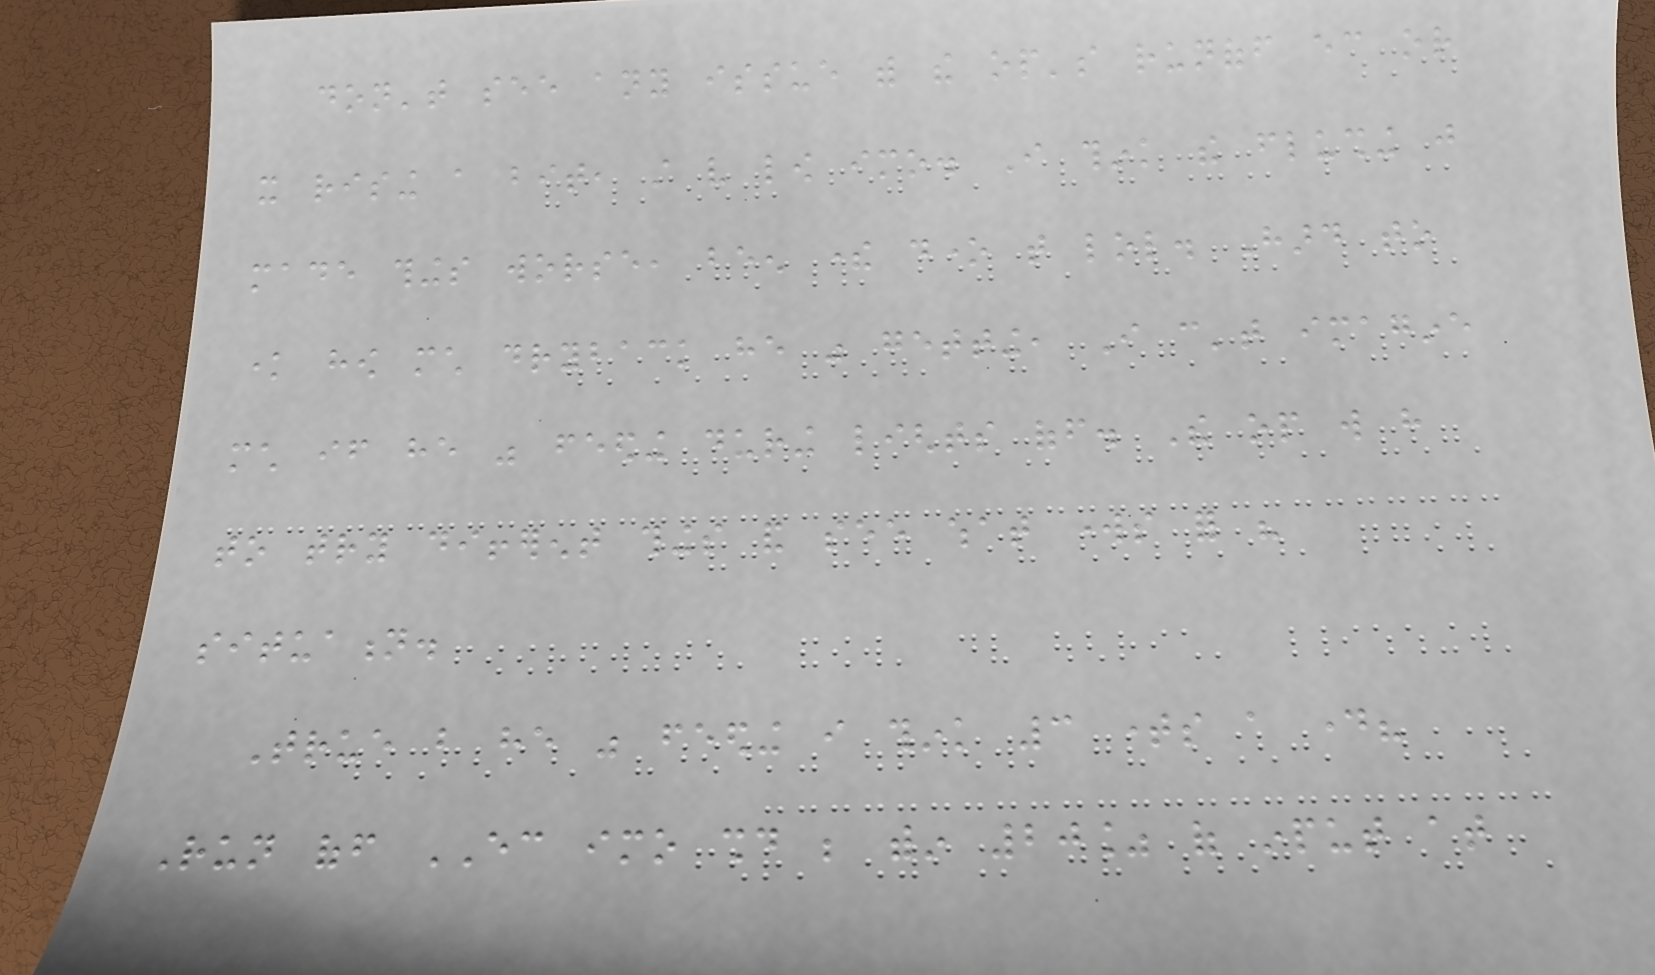don't see any issue with the op's runoff ec or
it rising a bit, still very low imo. I think the flushing just
made things worse, been there done that lol. Hard to
know how much dryback he was getting, I can't imagine
much if he was feeding during lights off. The op will have
to try different things and see what works for his
situation.
True but he was feeding i think 3 times a day?
Run off EC imo should be within 20% of input at
